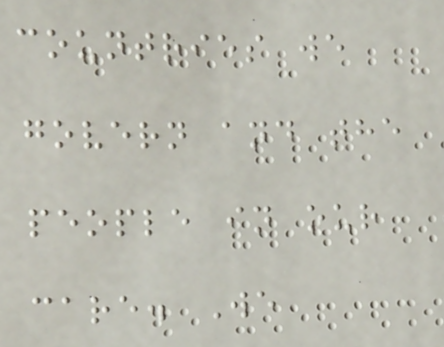countries we
govern and the
people in our
care. We
